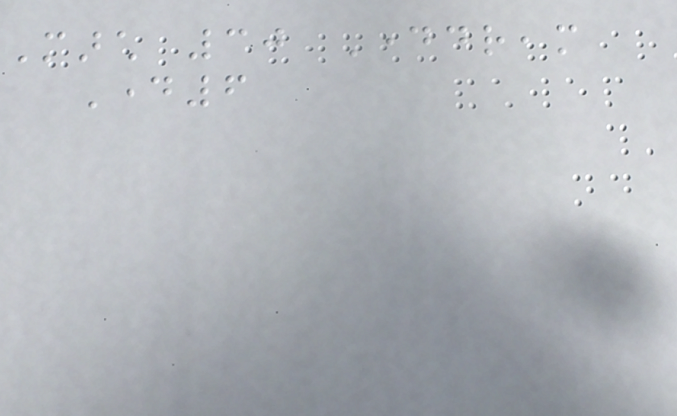March 30 Daydream
Day6
